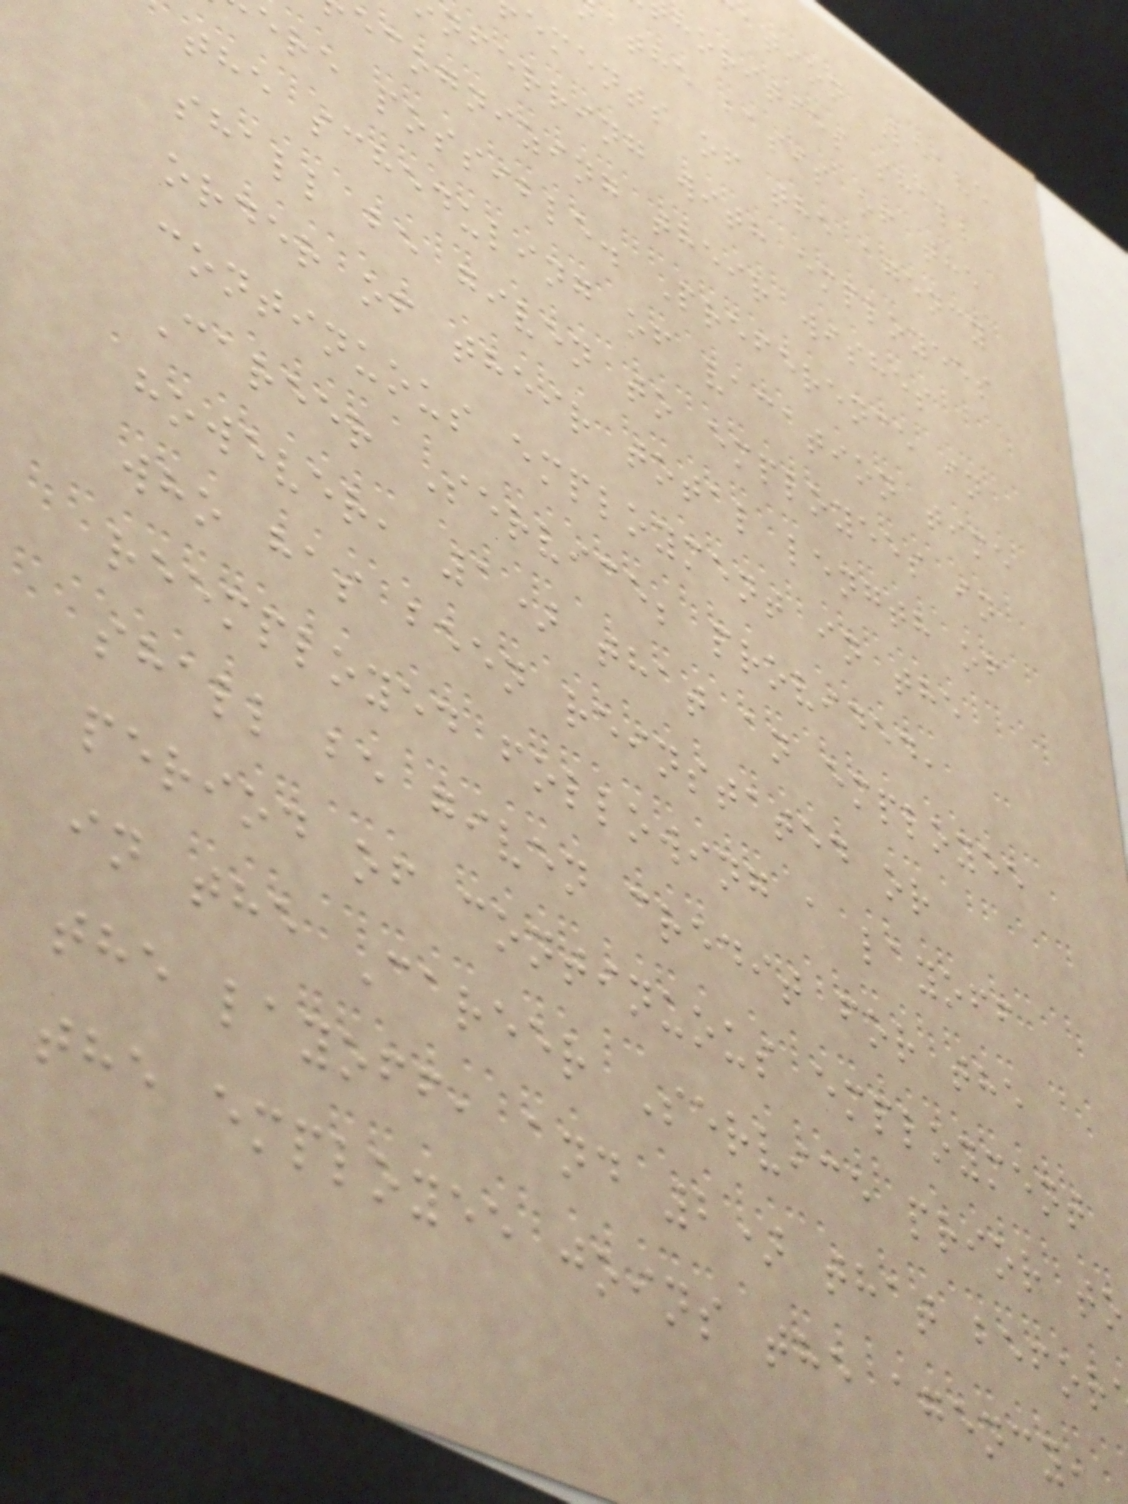ation Leave
horities shall
the basis of the
ements of the agency
nferring with employees
ecognizing their wishes
ere possible. Preference in
the scheduling of vacation time
shall be given to employees in
order of their total length of
continuous employment in the
Career Service; provided,
however, 1) that an employee
who has been reinstated or
reemployed following a layoff
shall be given credit for the
period of continuous employment
in the Career Service prior to
the layoff, and 2) that befor
the employee joins the agency,
